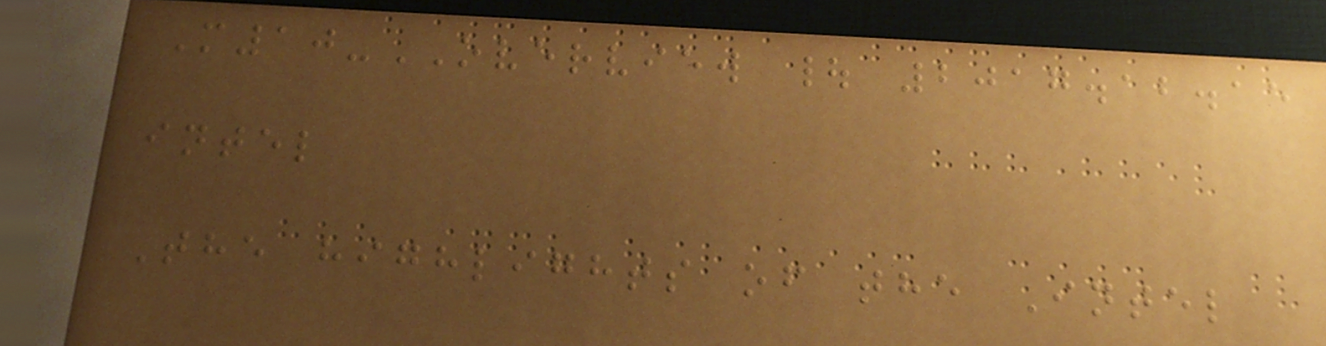M10-OVERVIEW | 2017.12.15
intel
The highlights of the Intel
